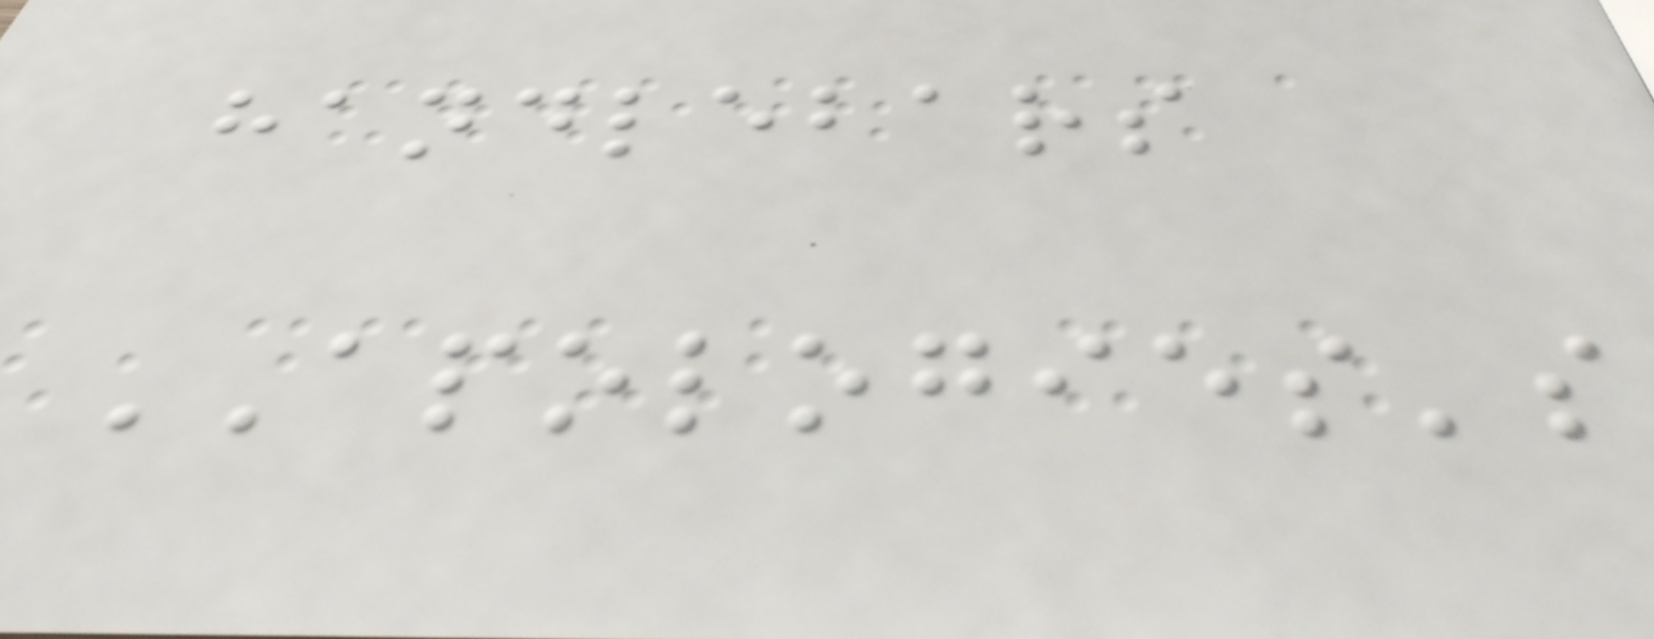handlebars
APOLOGIES's
